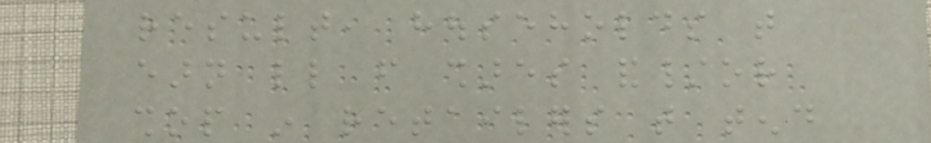result, households that
earn little from shares and/or
shop in retailers that tend
